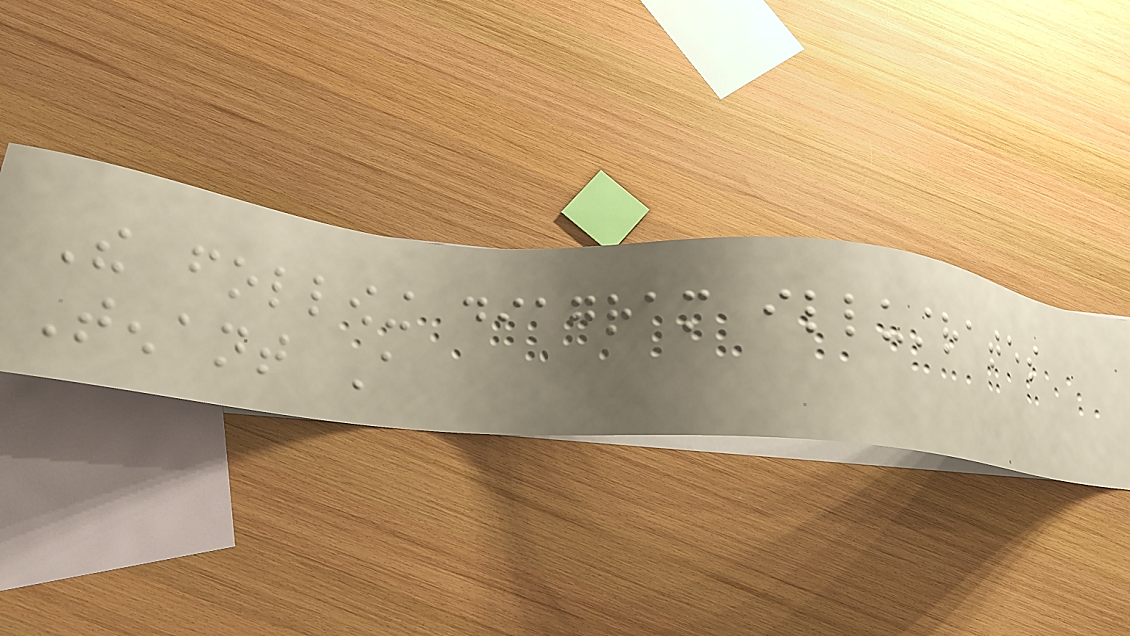The following diagram illustrates
Tenant A
